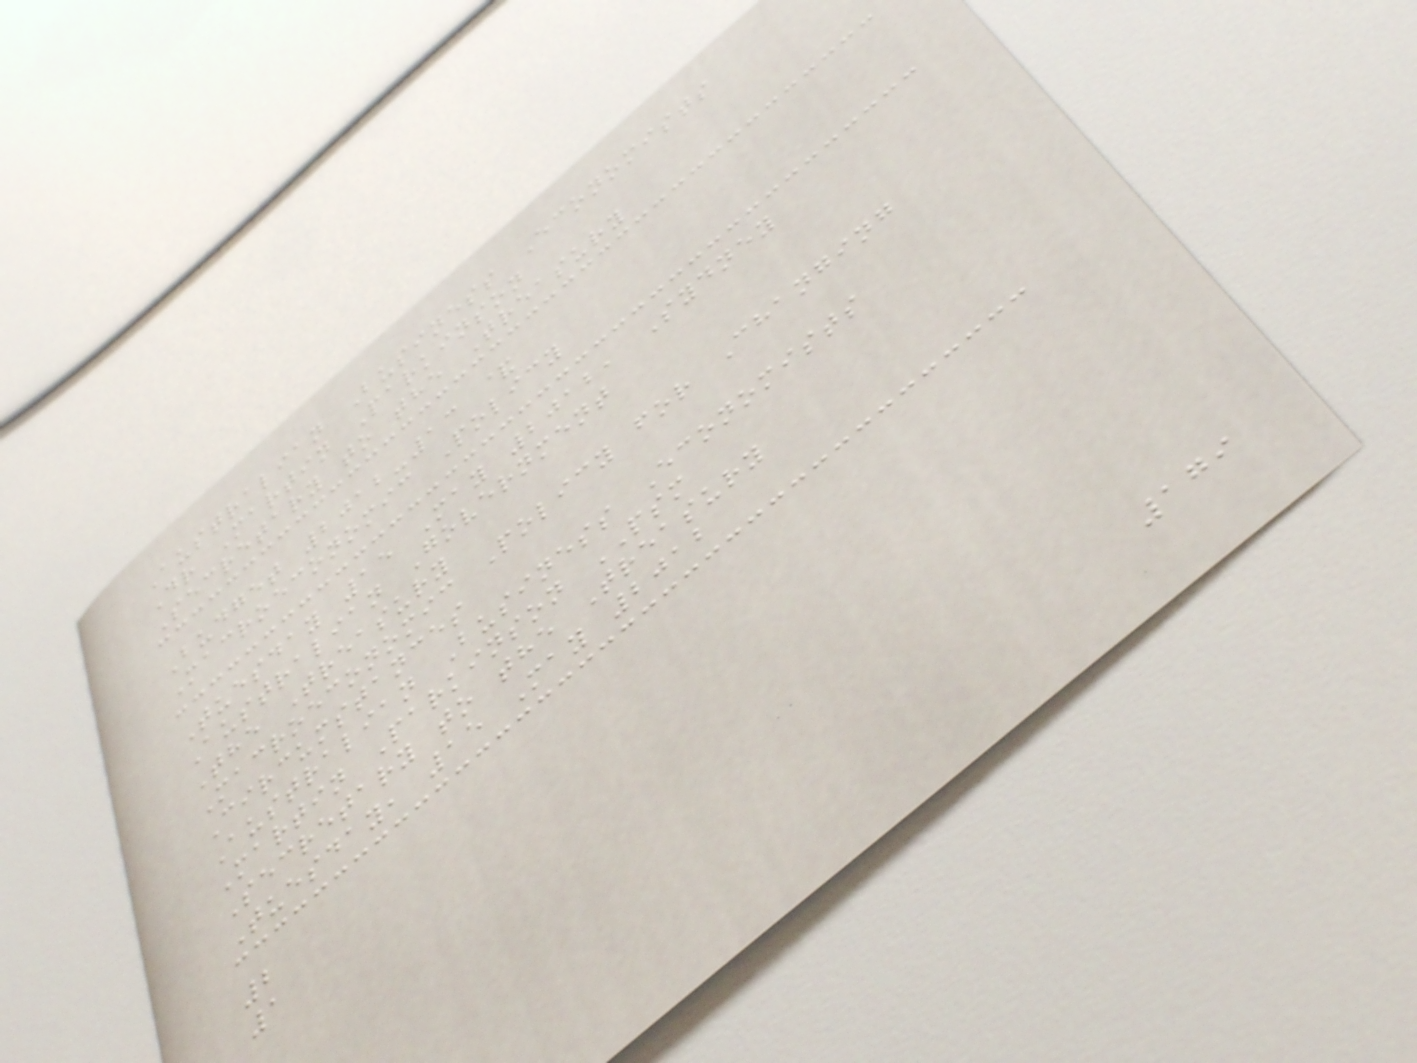Australian Business Economists
Dr Martin Parkinson
Secretary to the Treasury
Budget 2012-13 &
Macroeconomic Policy
Tuesday 15 May 2012, Sydney
Australian Government
The Treasury
Macroeconomic Policy for Changing
Circumstances
Australian Business Economists
Martin Parkinson PSM
Secretary to the Treasury
Tuesday, 15 May 2012
2
1
179
